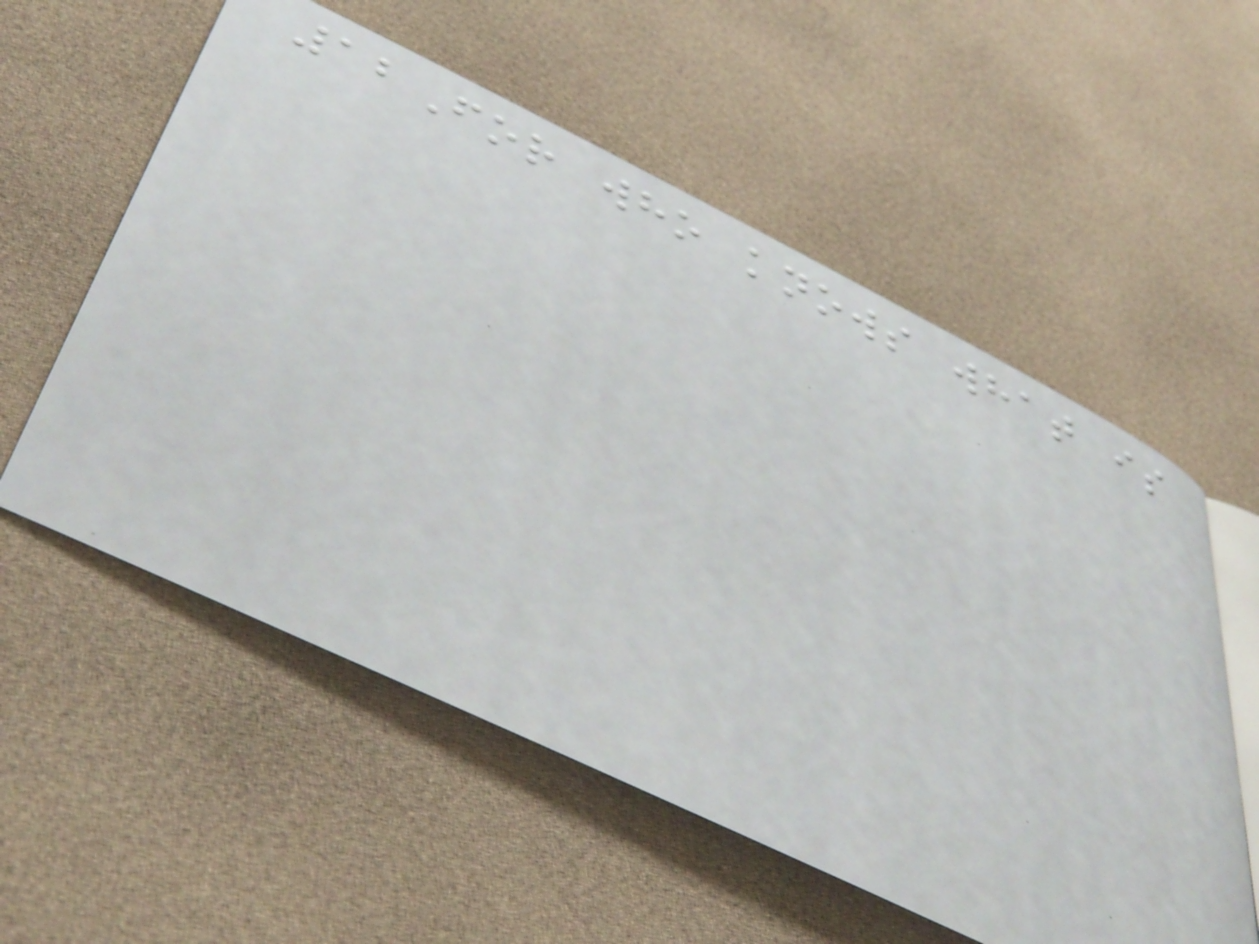12For who knows what is
